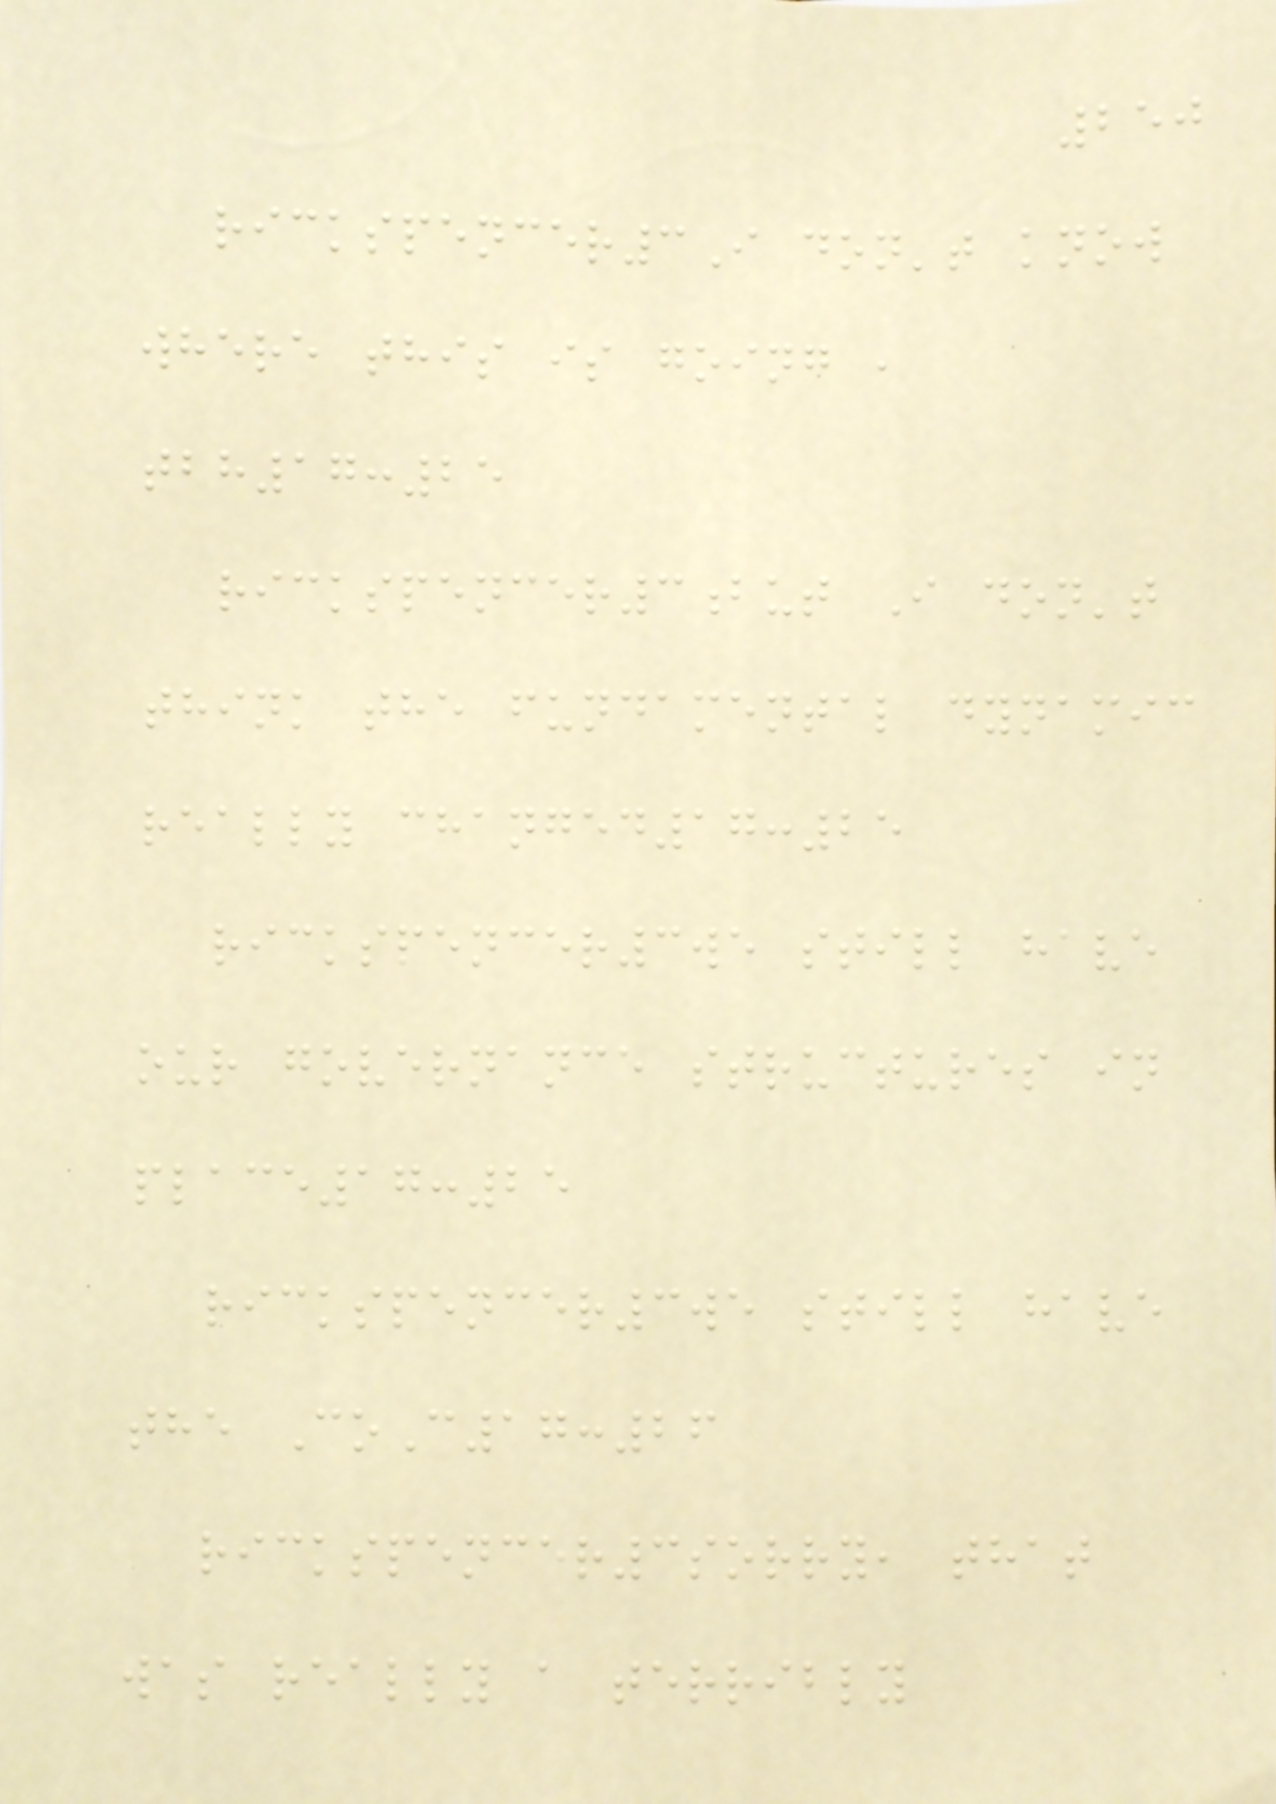250
rickspencer3I don't know
where this is going ,
tbh17:25
rickspencer3but I don't
think the fundamental dynamic
really changed17:25
rickspencer3we still have
our governance structures in
place17:25
rickspencer3we still have
the CoC17:26
rickspencer3sorry, that
was really a terribly
